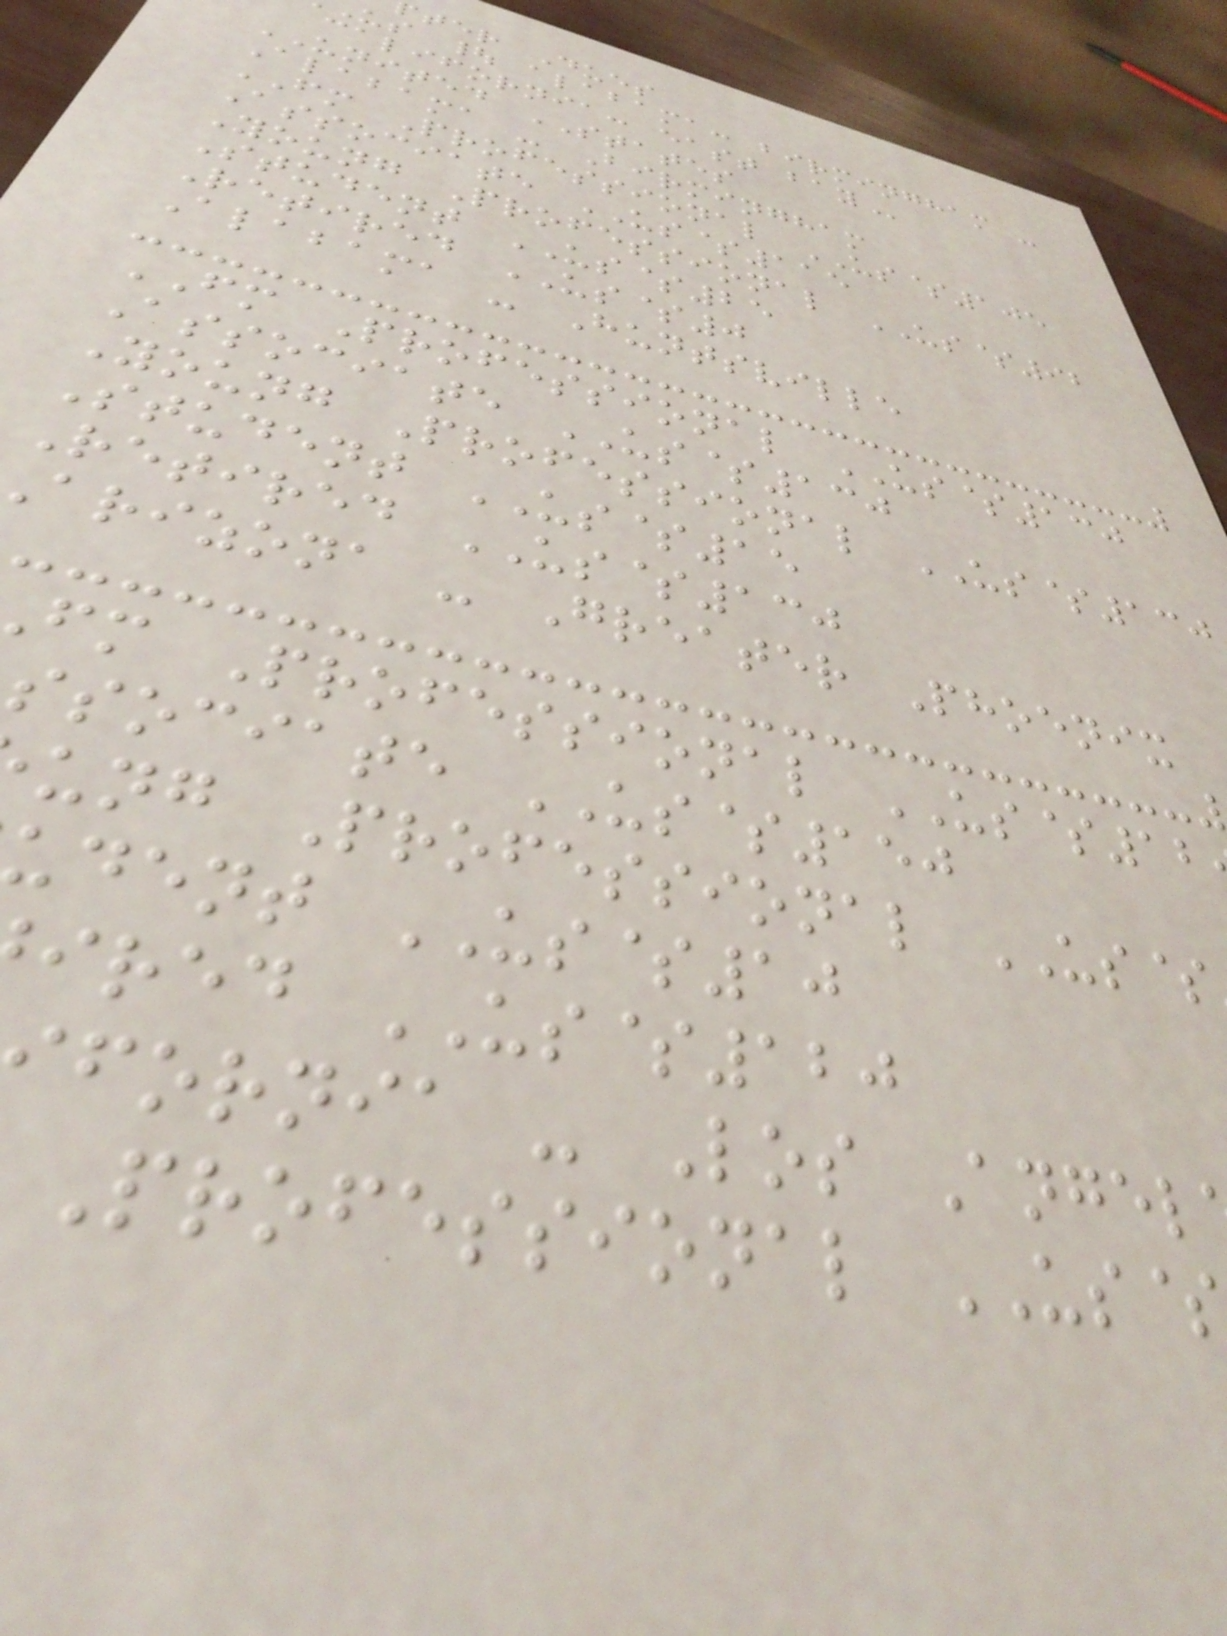ter Dues
us | alabama: birmingham -
california: east
UNITED STATES
Alabama - Birmingham
FM Professional US$105
Associate US$115
Young Professional US$92
Student US$25
Retired US$0
Alabama - Huntsville
FM Professional US$130
Associate US$130
Young Professional US$130
Student US$15
Retired US$130
arizona - Greater Phoenix
fm Professional US$12
ssociate US$150
ung Professional US$
udent US$10
ired US$120
fornia - Los Angel
Professional US
